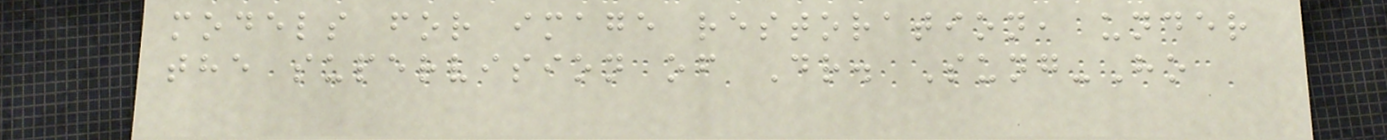models for image restoration, under
the supervision of Dr. Sung-Ho
